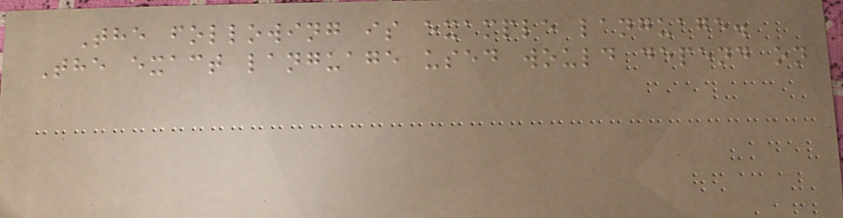The following is example language.
The exact language used would depend on
